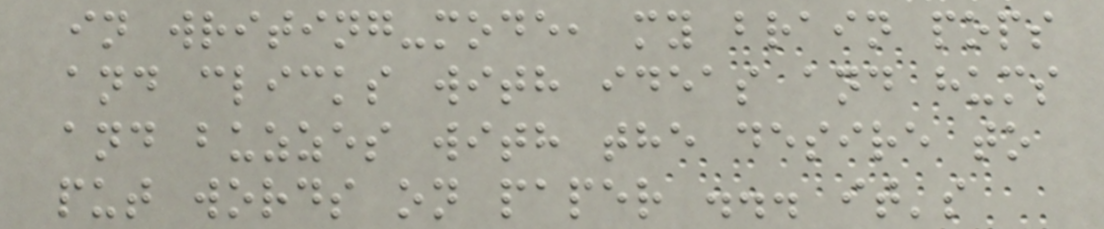in writing-mode, my brain pops
and clicks with ideas and hums
and buzzes with the desire to
put words on paper ... it's
